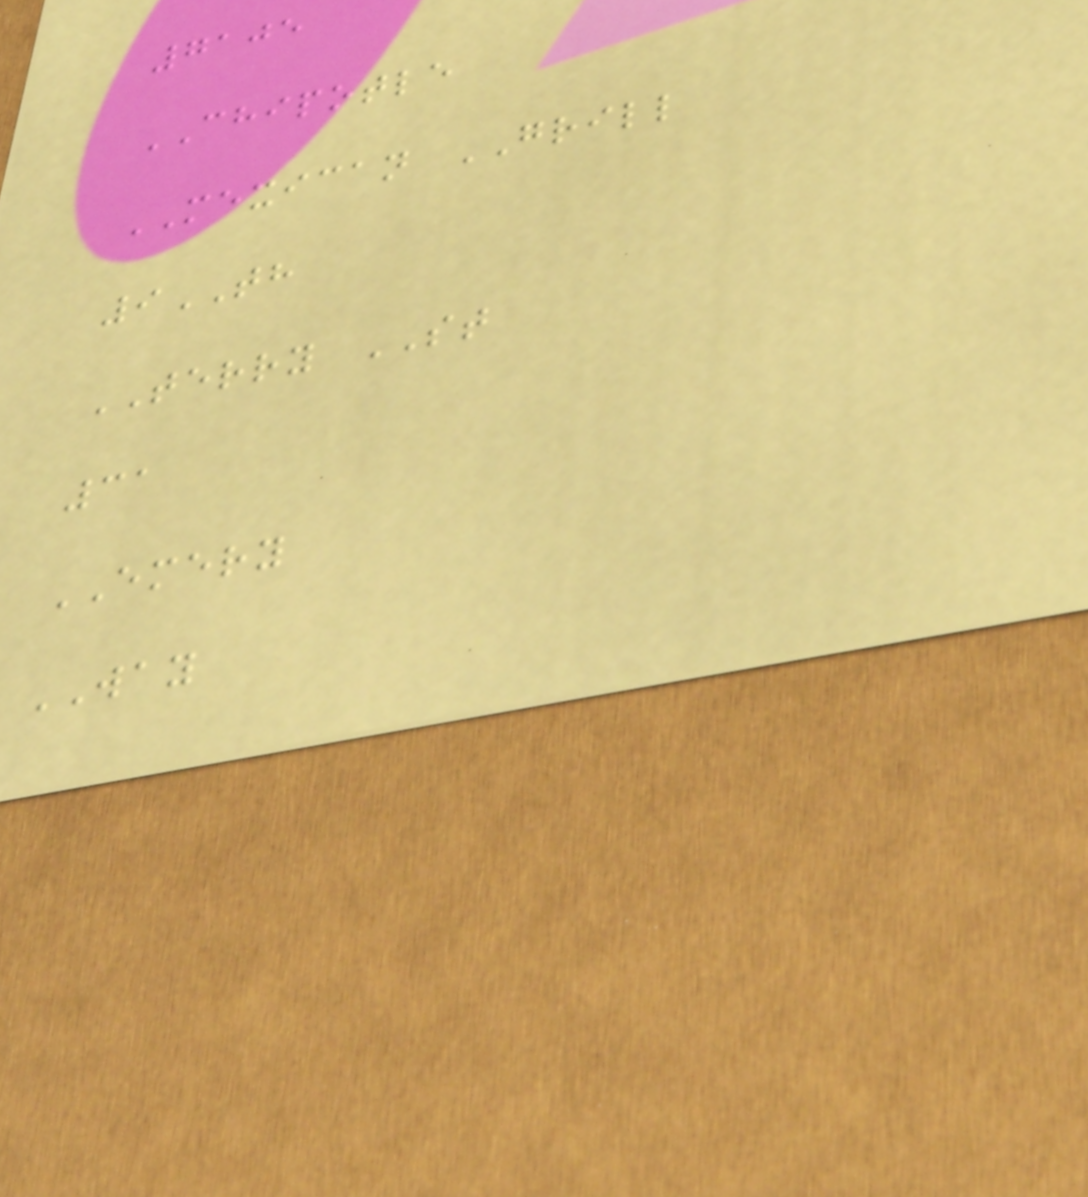7105
CHIPOTLE
MEXICAN GRILL
9TH
TERRY ST
31
EMERY
WAY
